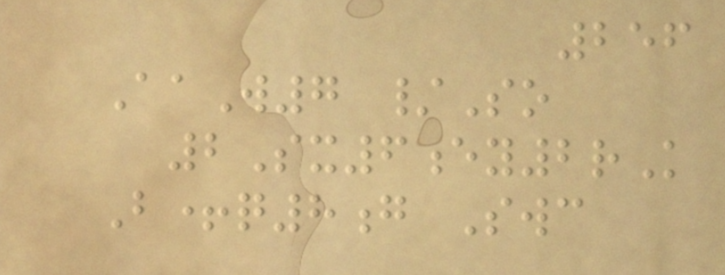256
AaW7 /So
2Sx6ey2rK
B+q8g Swc
